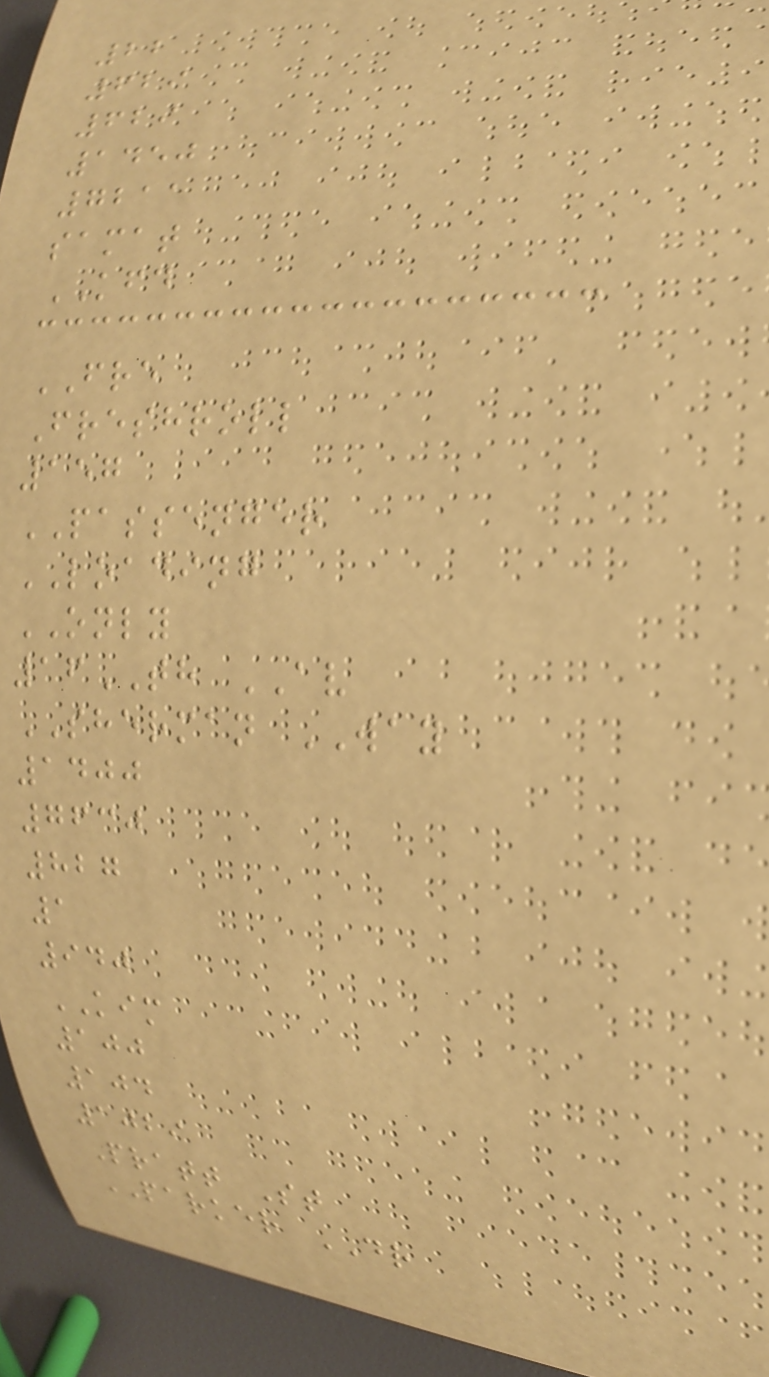22
629
629
1450
7211
samat
KFD
FRE
Freshroll
157
PASSENGER
LOADING
ONLY
16TH AV
SHERMAN WAY
1400
7630
827
1
940
KIM
100
104
1029
Pratt St
PARKER DR
